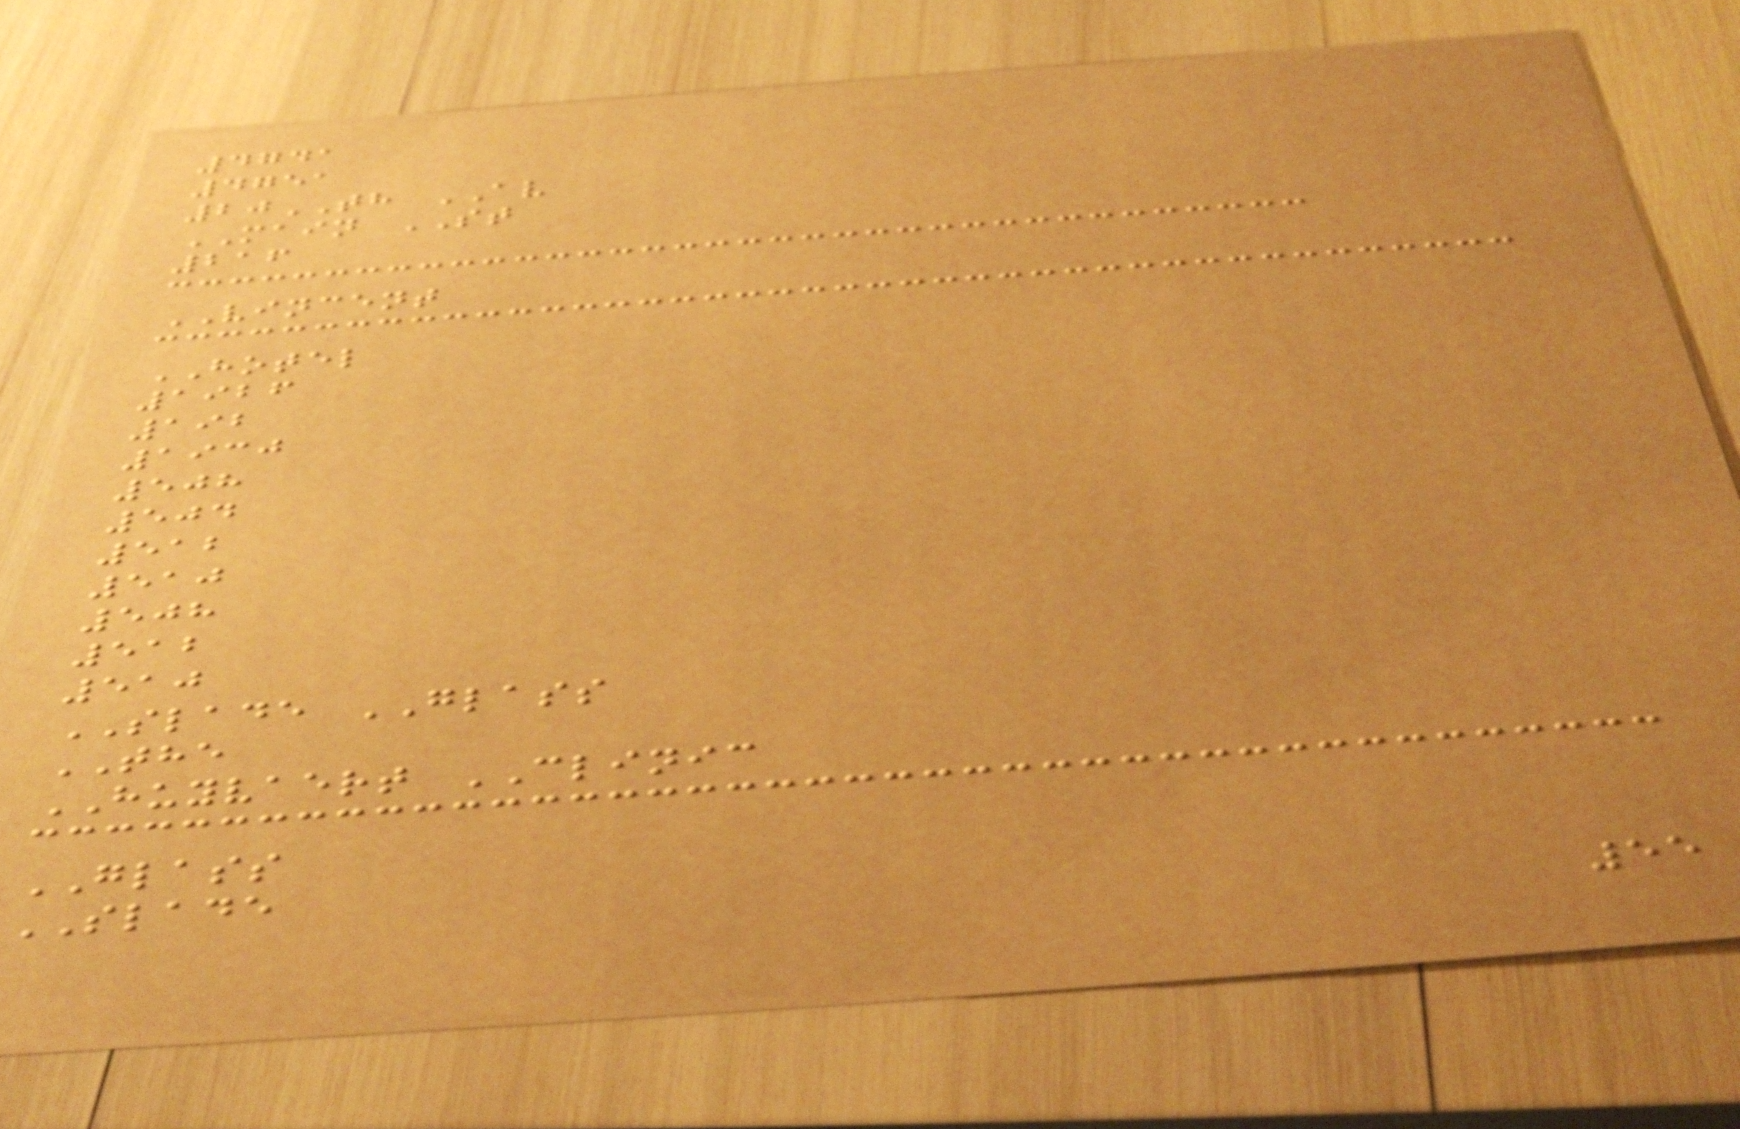4741
4751
20TH AV
MAIN ST
216
VINCENT
HOTEL
1926
192
1930
508
504
512
510
508
512
510
SLADE GLASS
THE
HUYVAERT CLINIC
GLASS
SLADE
55
